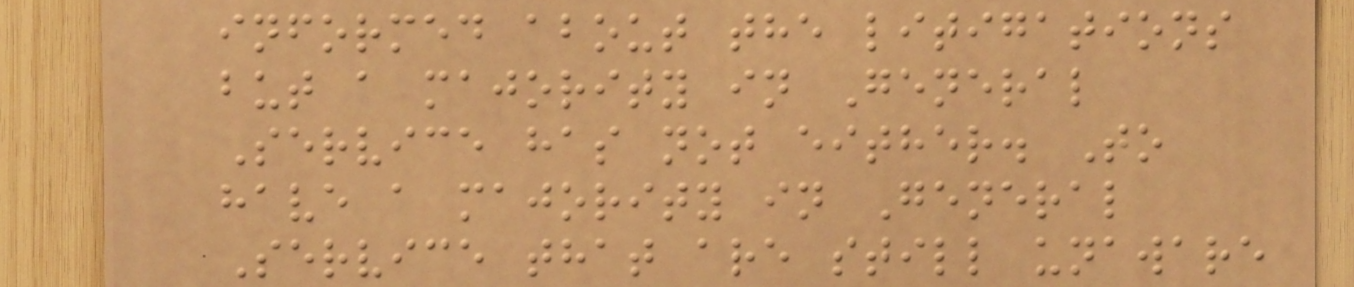informed about the litigations
but a majority in General
Service has not either. To
have a majority in General
Service that are still unaware
